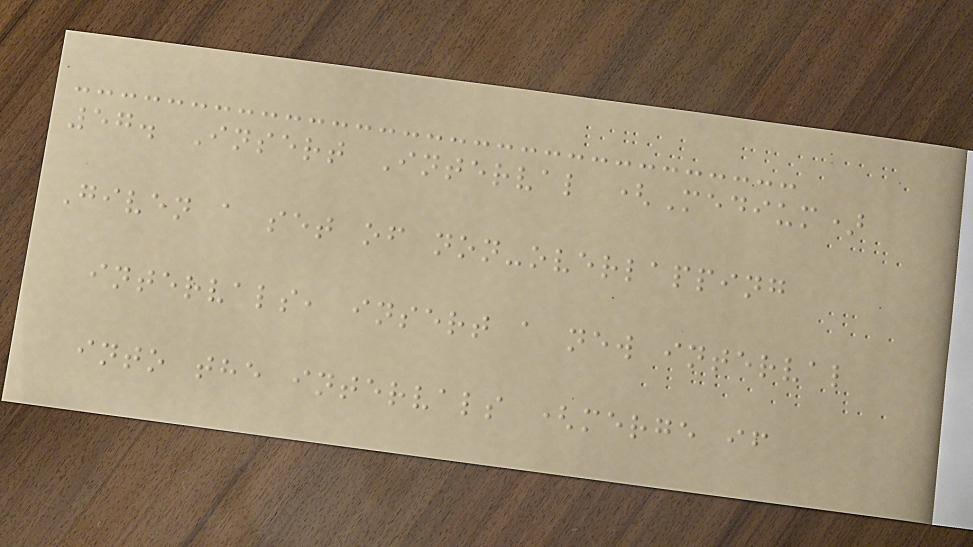57. Insert Interval (Medium)
Given a set of non-overlapping
intervals, insert a new interval
into the intervals (merge if
